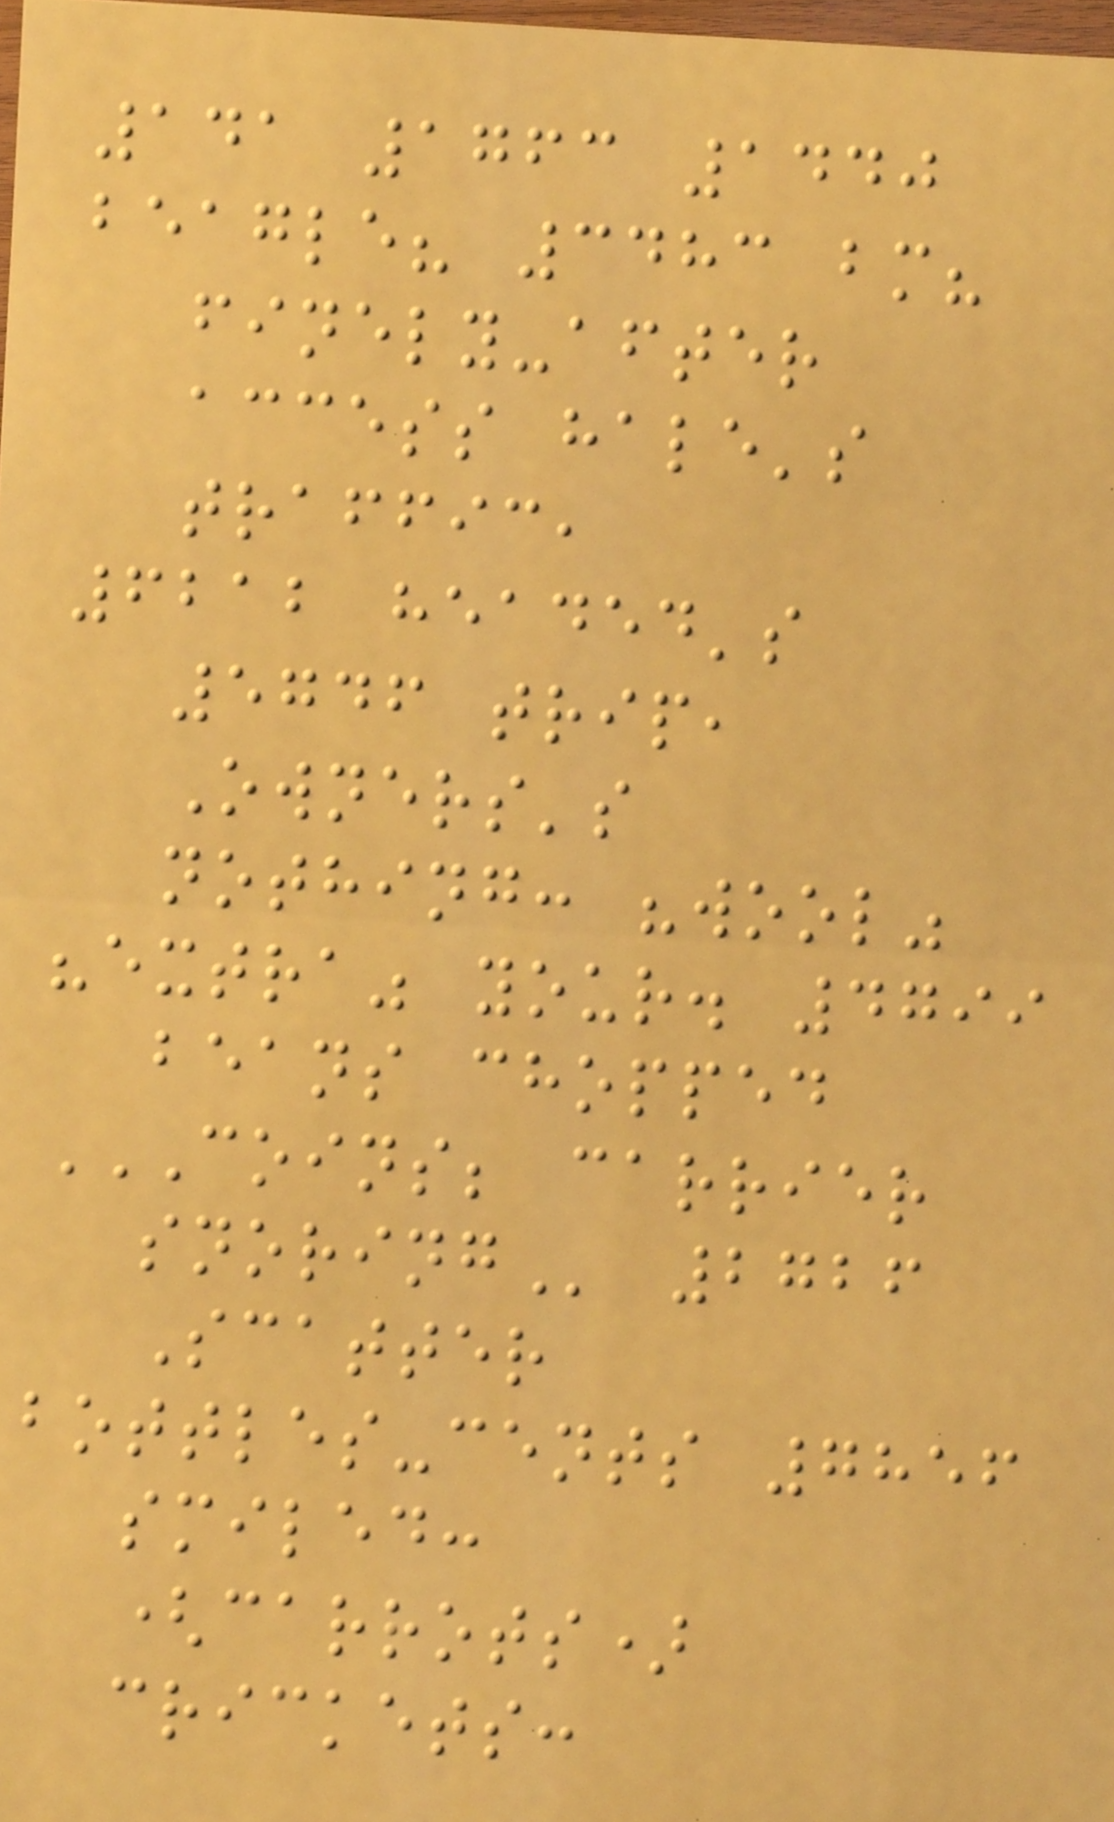141 1763 1440
beagle? 3483 bm?
finely-after
access hale's
traffic,
6212 headed's
5746 trip,
Owners's
nothing: "wool"
"extra" your. 4799
beans chopped
COINS; CARRIER
SNORING 2726
Scatter
bottles-cents 7856
smiled:
(carrots)
crickets:
